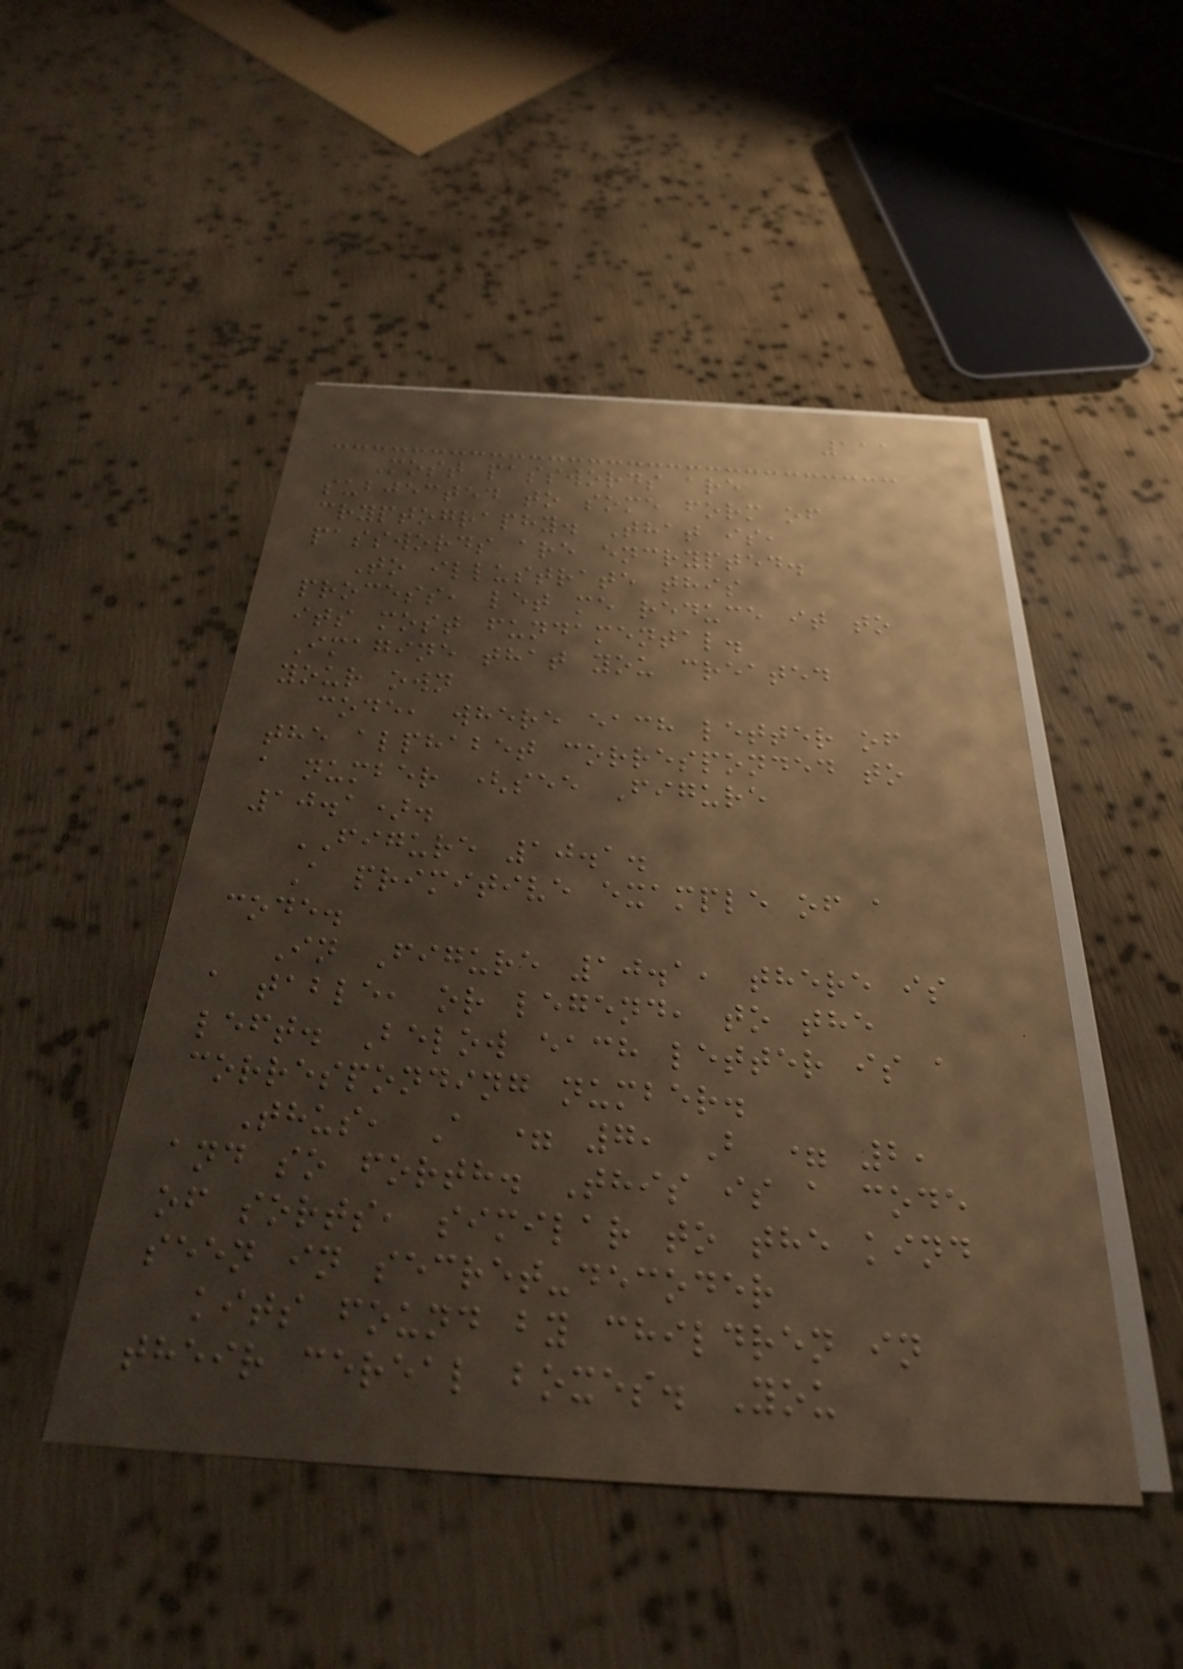111
Most passwords are
subjected to some form of
cryptography. That is,
passwords are encrypted.
To illustrate this
process, let me reduce it to
its most fundamental.
Imagine that you created
your own
code, where each letter of
the alphabet corresponded to
a number (see Figure
10.1).
FIGURE 10.1.
A primitive example of a
code.
In Figure 10.1, there is
a table, or legend, to the
left. Below each letter is a
corresponding number.
Thus, A = 7, B = 2,
and so forth. This is a code
of sorts, similar to the kind
seen in secret-decoder
kits found by children in
their cereal boxes. You
